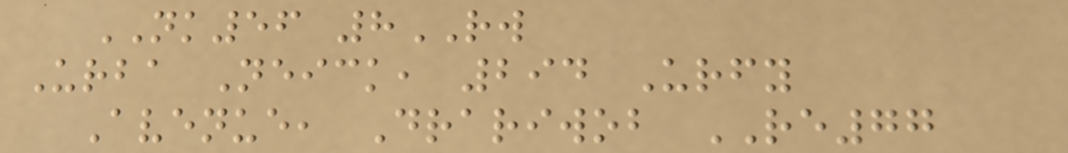NK56 8RW
Urba Neick, 294 Urfy
Avenue, Drariwob RE77
